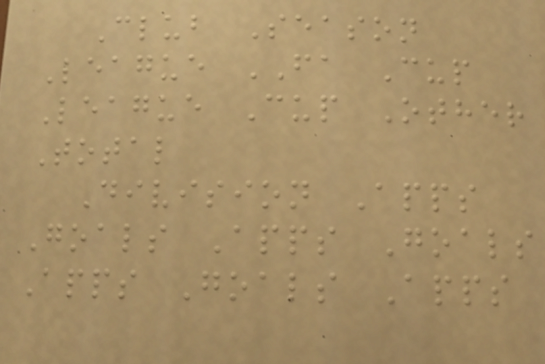Club Season
League FA Cup
League Cup Other
Total
Division Apps
Goals Apps Goals
Apps Goals Apps
